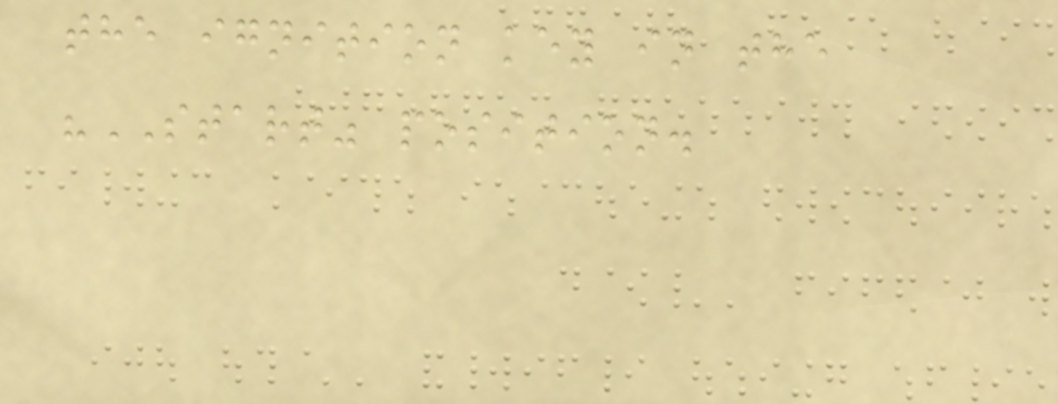the ignition key in the
"START" position.
